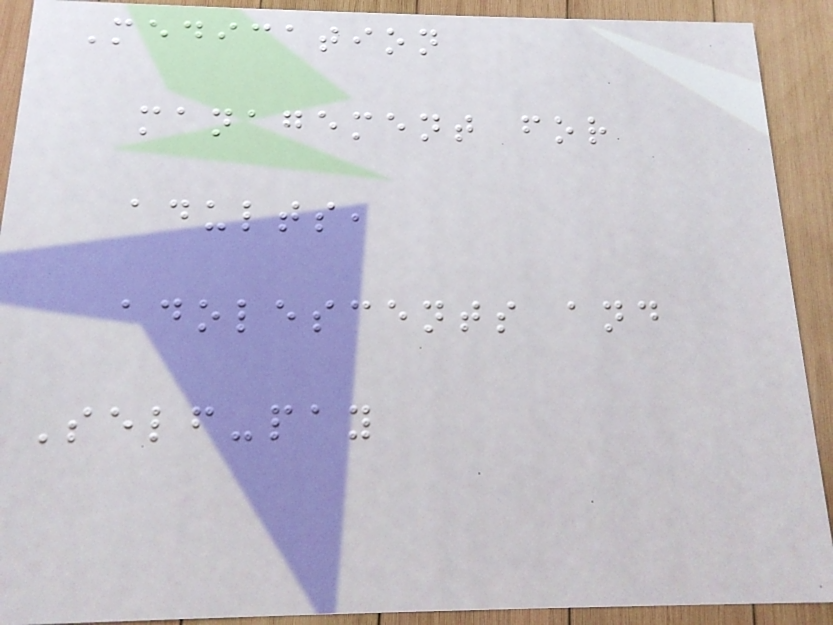Medication
management for
adults,
adolescents and
Self-pay
